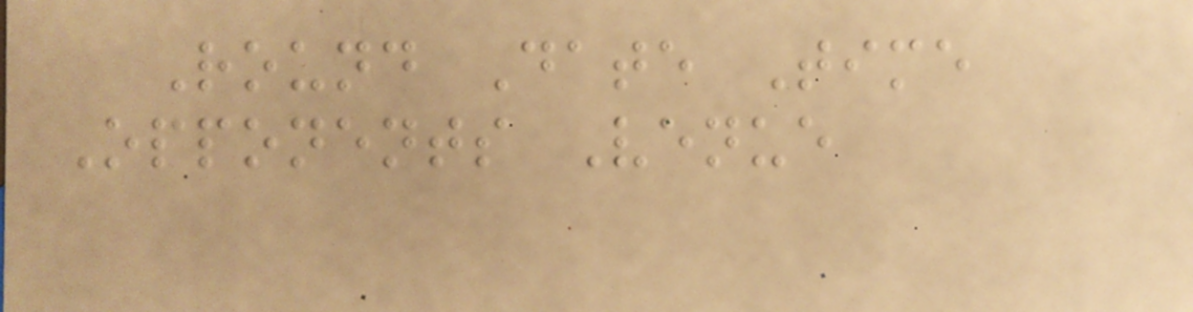Round Date Time
Opponents Venue
